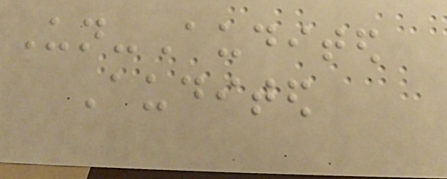Un-Audited
Audited
